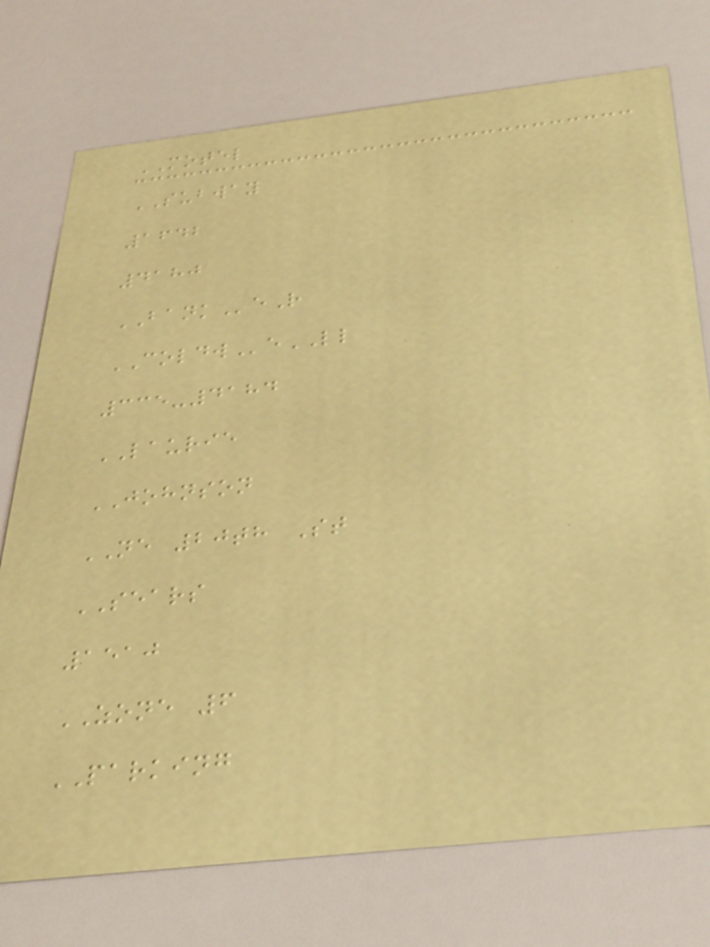MOTEL
SUBWAY
1642
4180
BANKeR
COLDWeLL
335-4184
LAURIE
JOHNSON
NE 20th St
SEARS
1510
ZONE 6
PARKING
